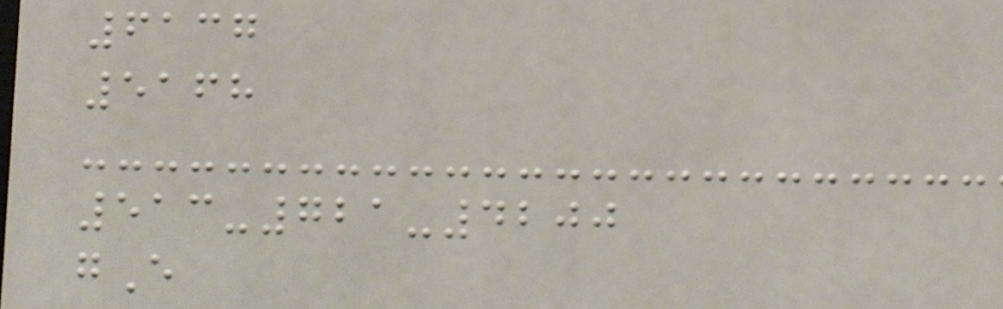6137
5168
513-721-4200
gE
